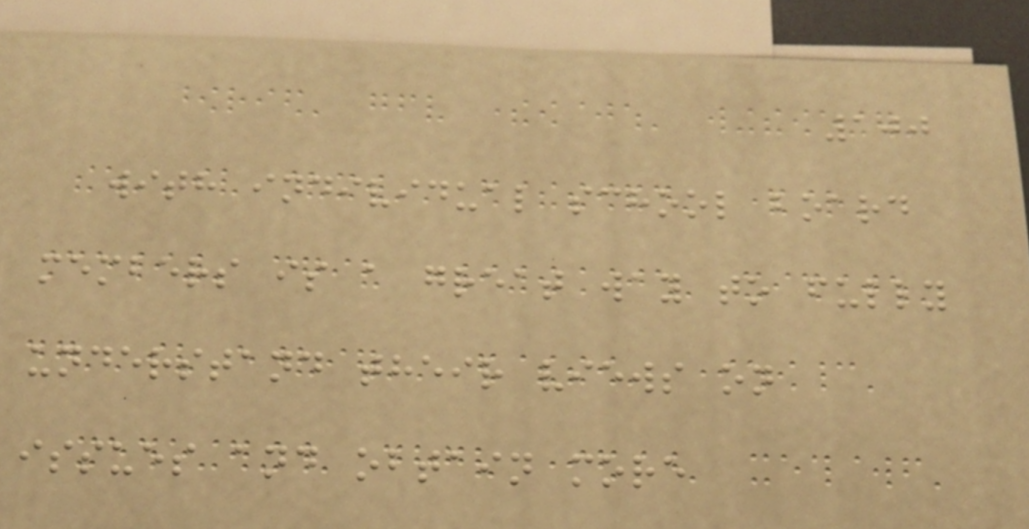100
with individual school board
members is a great way to fully
understand their views on
issues and obtain more
